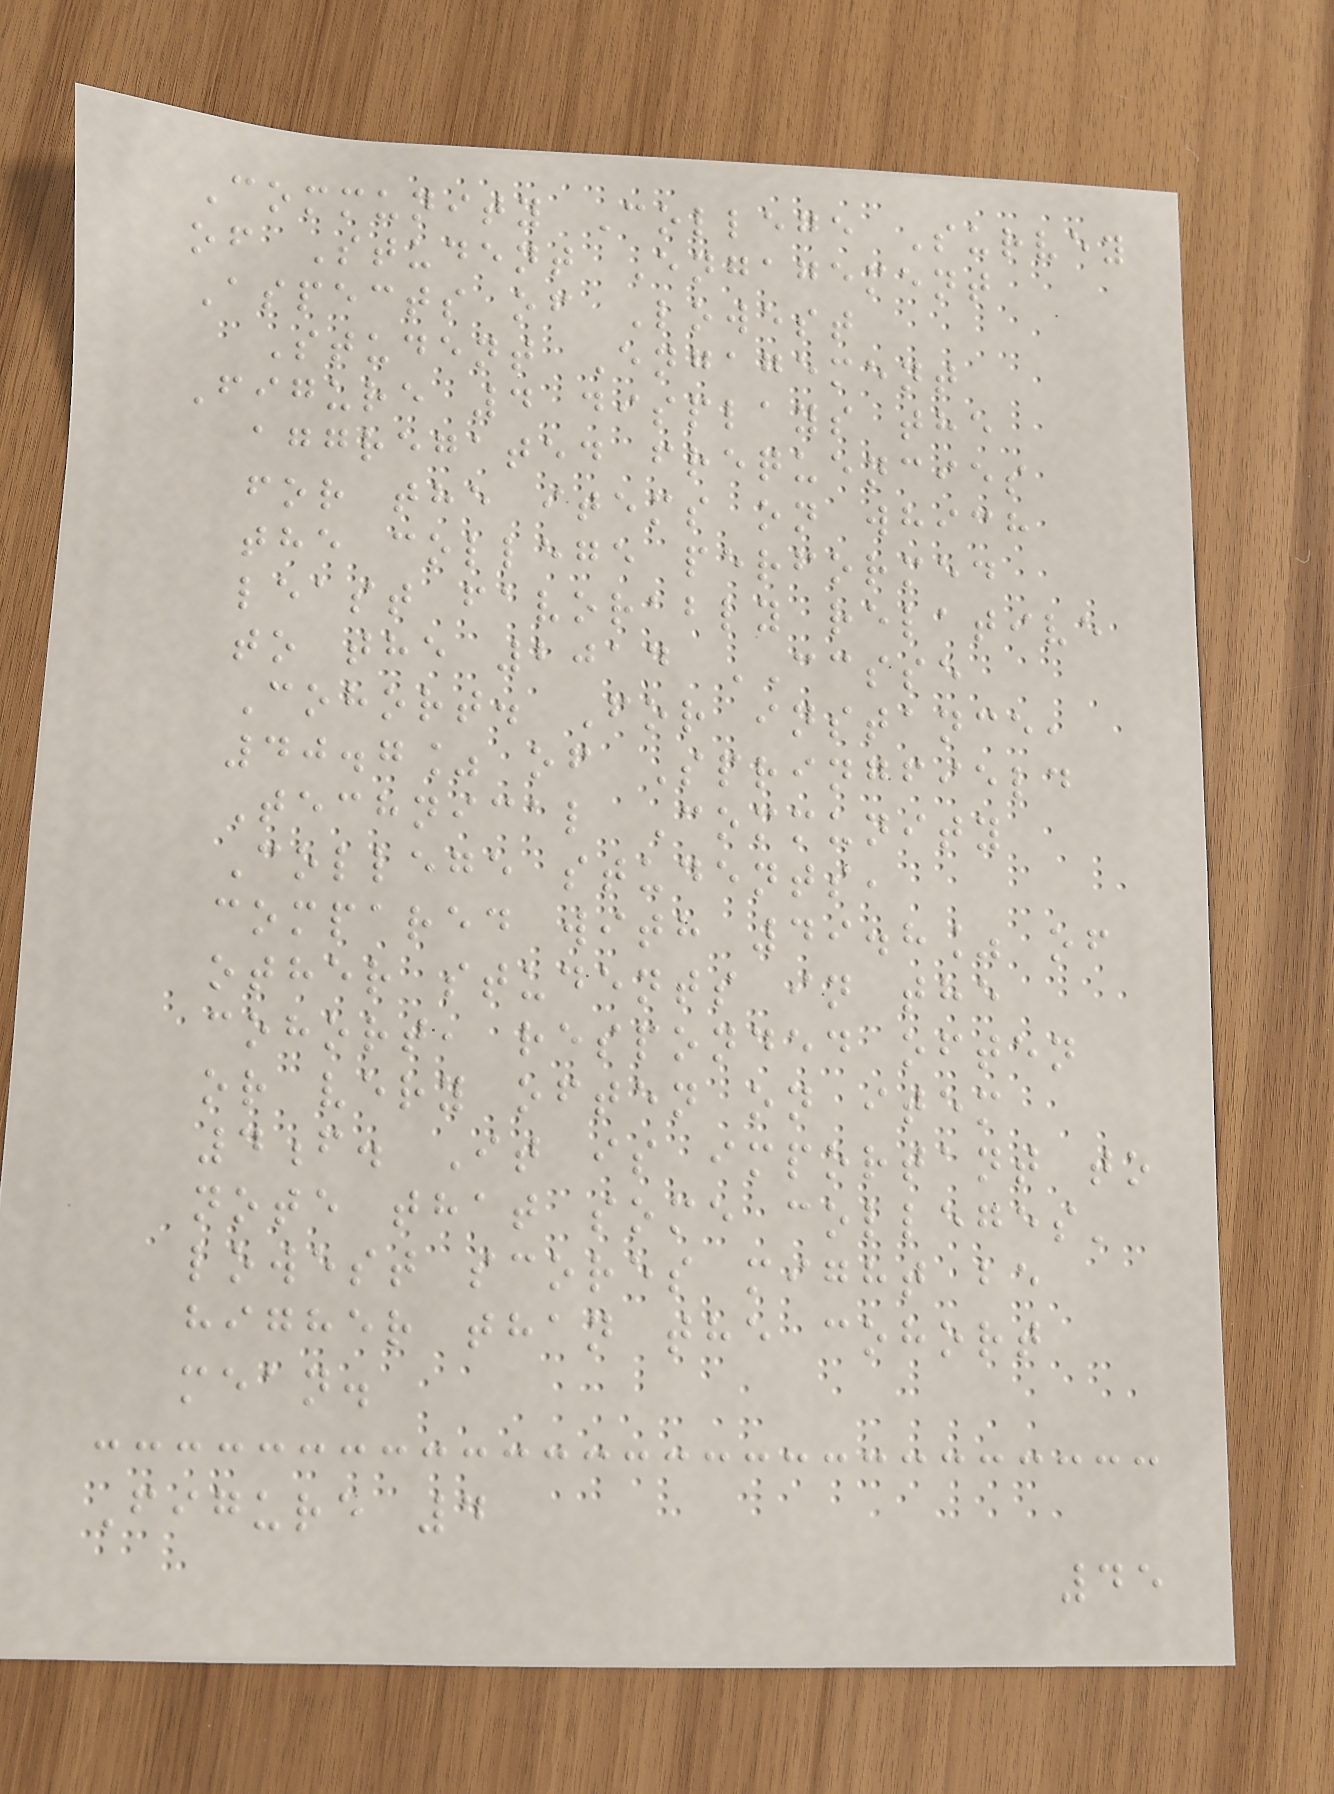Community College Survey
of Student Engagement
Aspects of Lowest
Student Engagement
Figure 4 displays the
aggregated frequencies
for the items on which
the college performed
least favorably relative
to the 2014 CCSSE
Cohort. For instance,
40.7% of Springfield
Technical Community
College students,
compared with 49.8% of
other students in the
cohort, responded often
or very often on item
4f. It is important to
note that some colleges'
lowest scores might be
higher than the cohort
mean.
Figure 4
45
